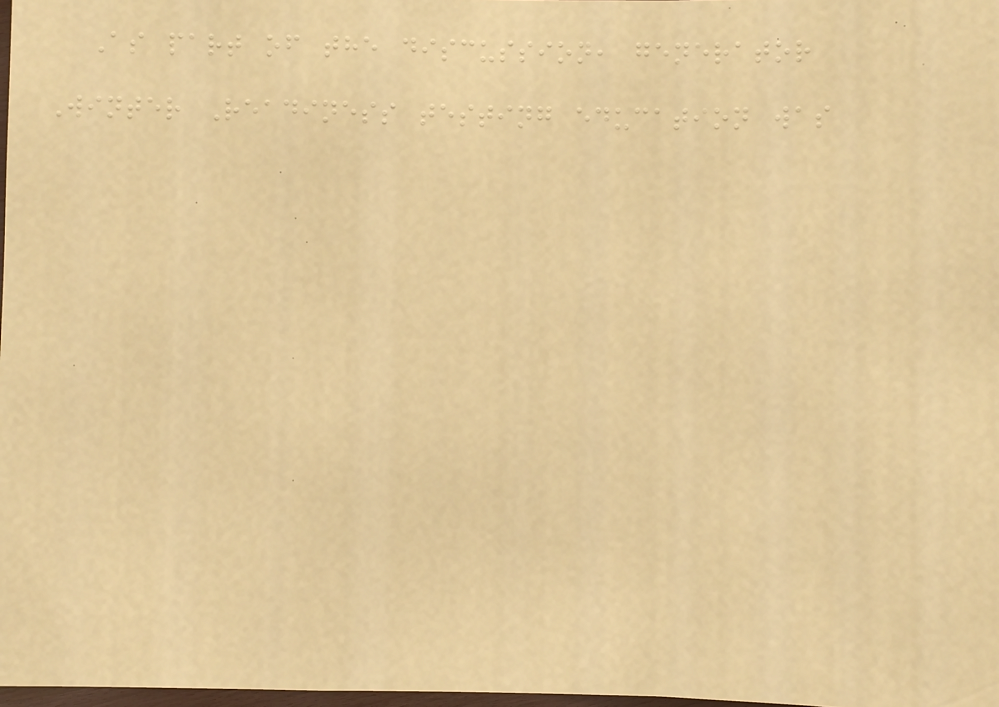As part of the discussion, generator
Winter Readiness testing education was
